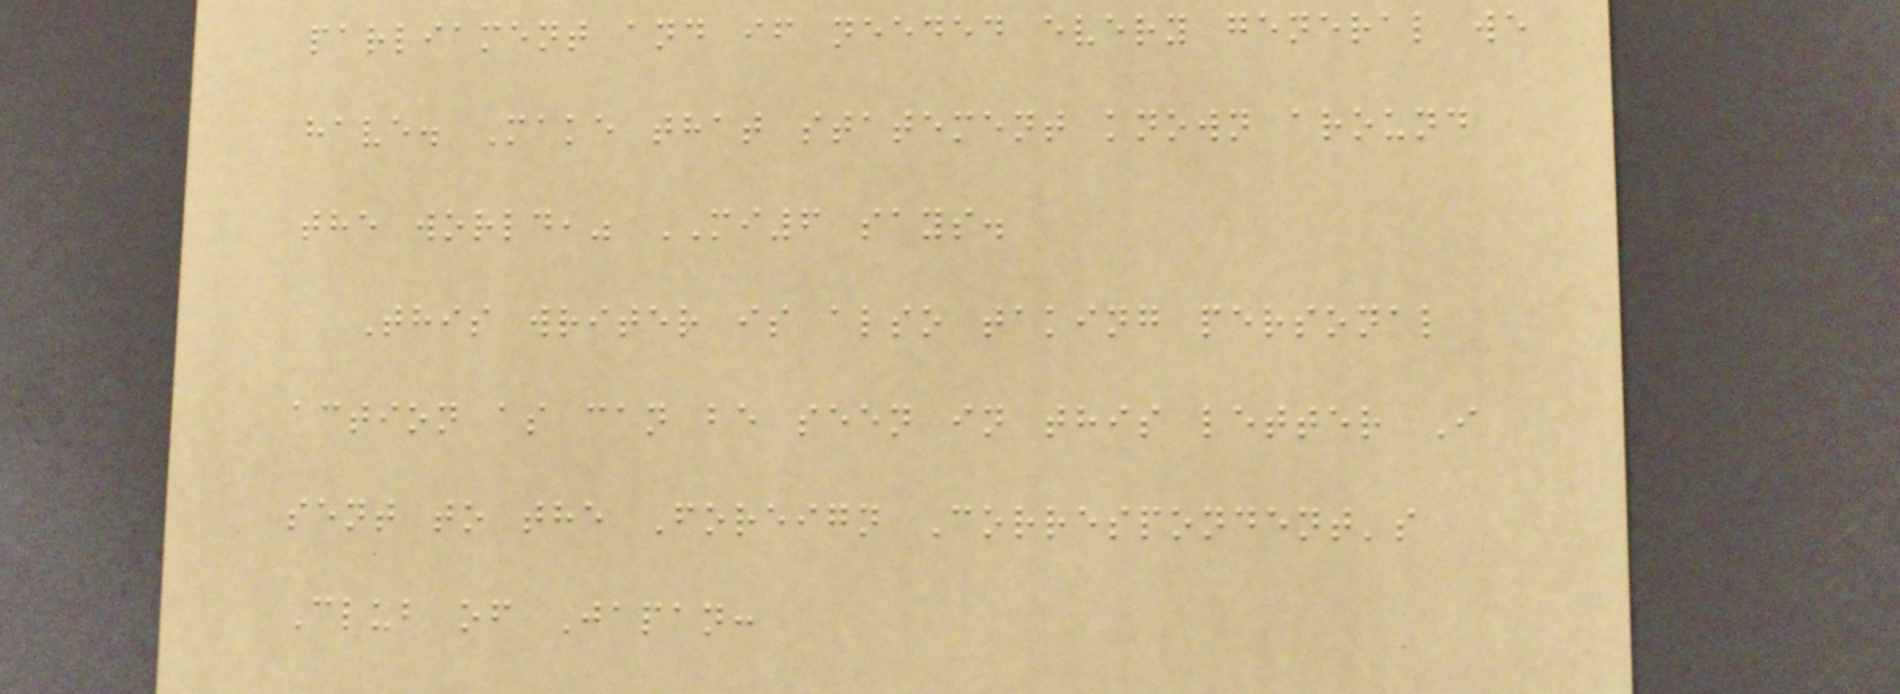parliament and if needed every general we
have. Make that statement known around
the world," MI6 says.
This writer is also taking personal
action as can be seen in this letter I
sent to the Foreign Correspondent's
Club of Japan:
